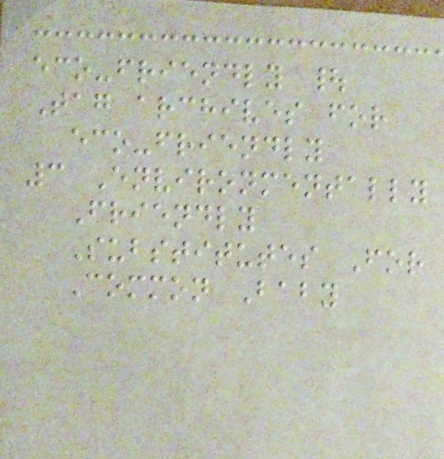eco-friendly |
Tag archives for
eco-friendly
3 Environmentally
Friendly
Substitutes For
Common Baby
